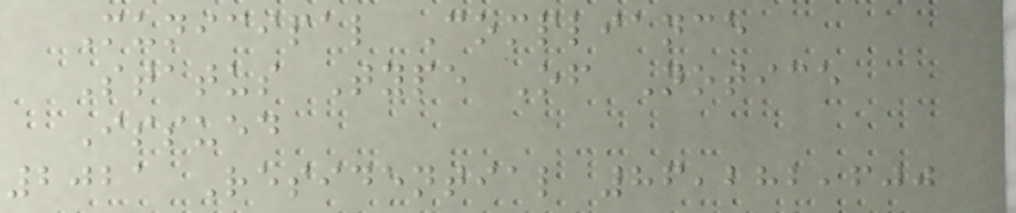Municipal Compliance
Status Type Of Notice
Issued
2021 Residential 86,282,600
